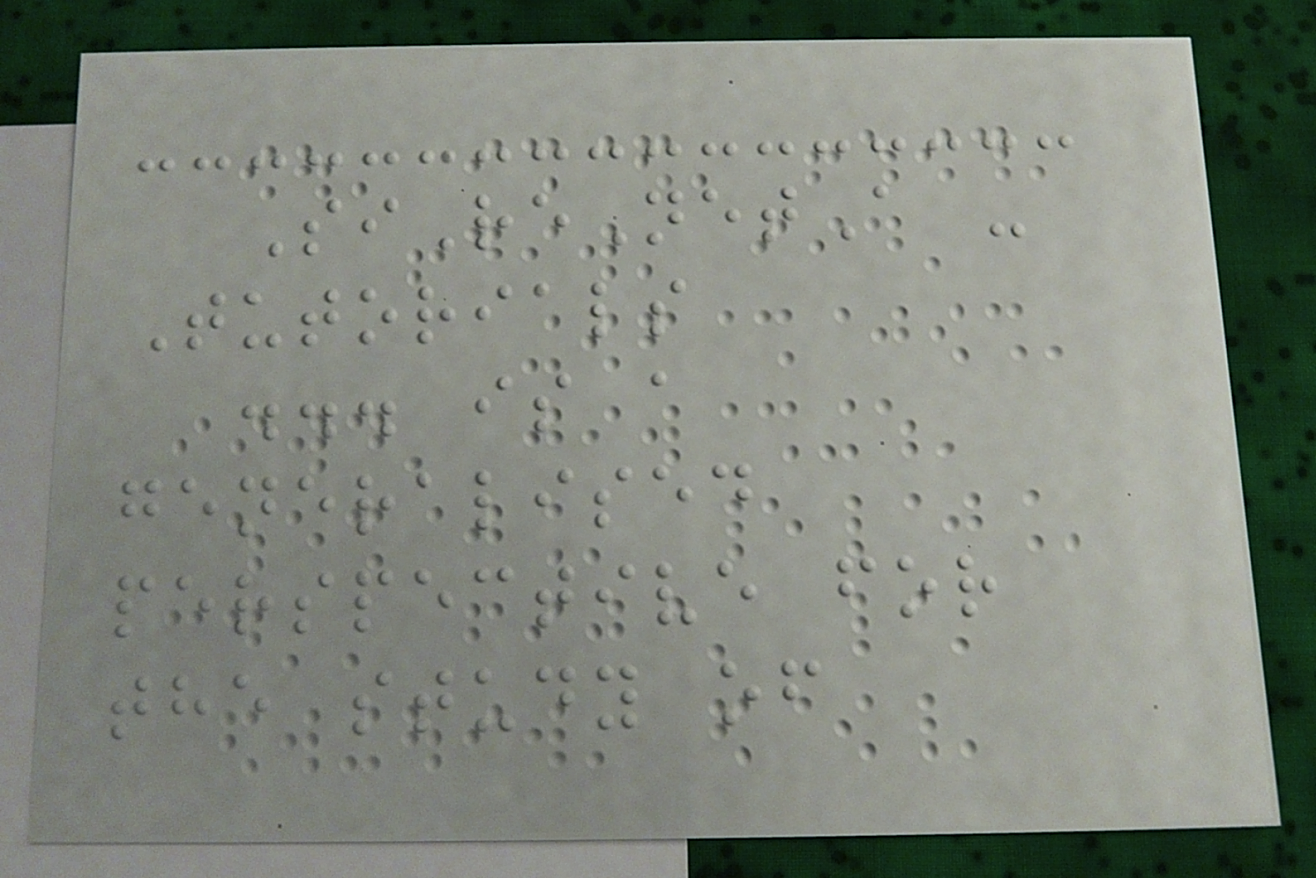SiReNetA -
Tutorials
... is a
generalised
perspective for
the study of
